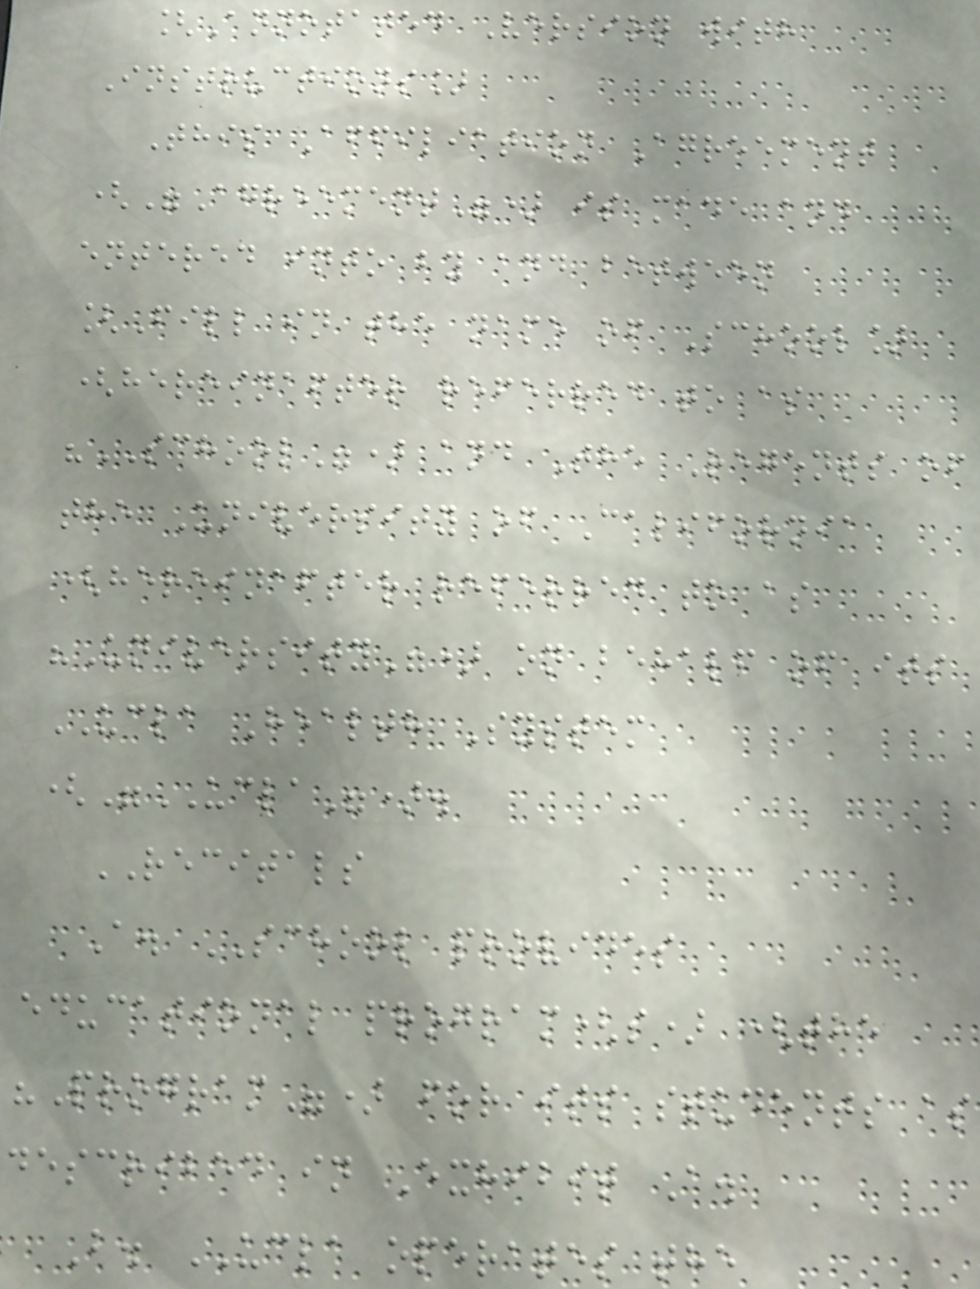[Annotated Version with
Instructions]
This Affiliation Agreement
("Agreement") is made and
entered into by and between
[Fill in the name of School]
(hereinafter referred to as
"SCHOOL") and The Regents of
the University of California
(hereinafter referred to as
"University") on behalf of its
UCLA Health System
("UCLA").
RECITALS
A. SCHOOL provides
educational program(s) (the
"Program") for its students as
described in Exhibit A.
B. UCLA operates the
